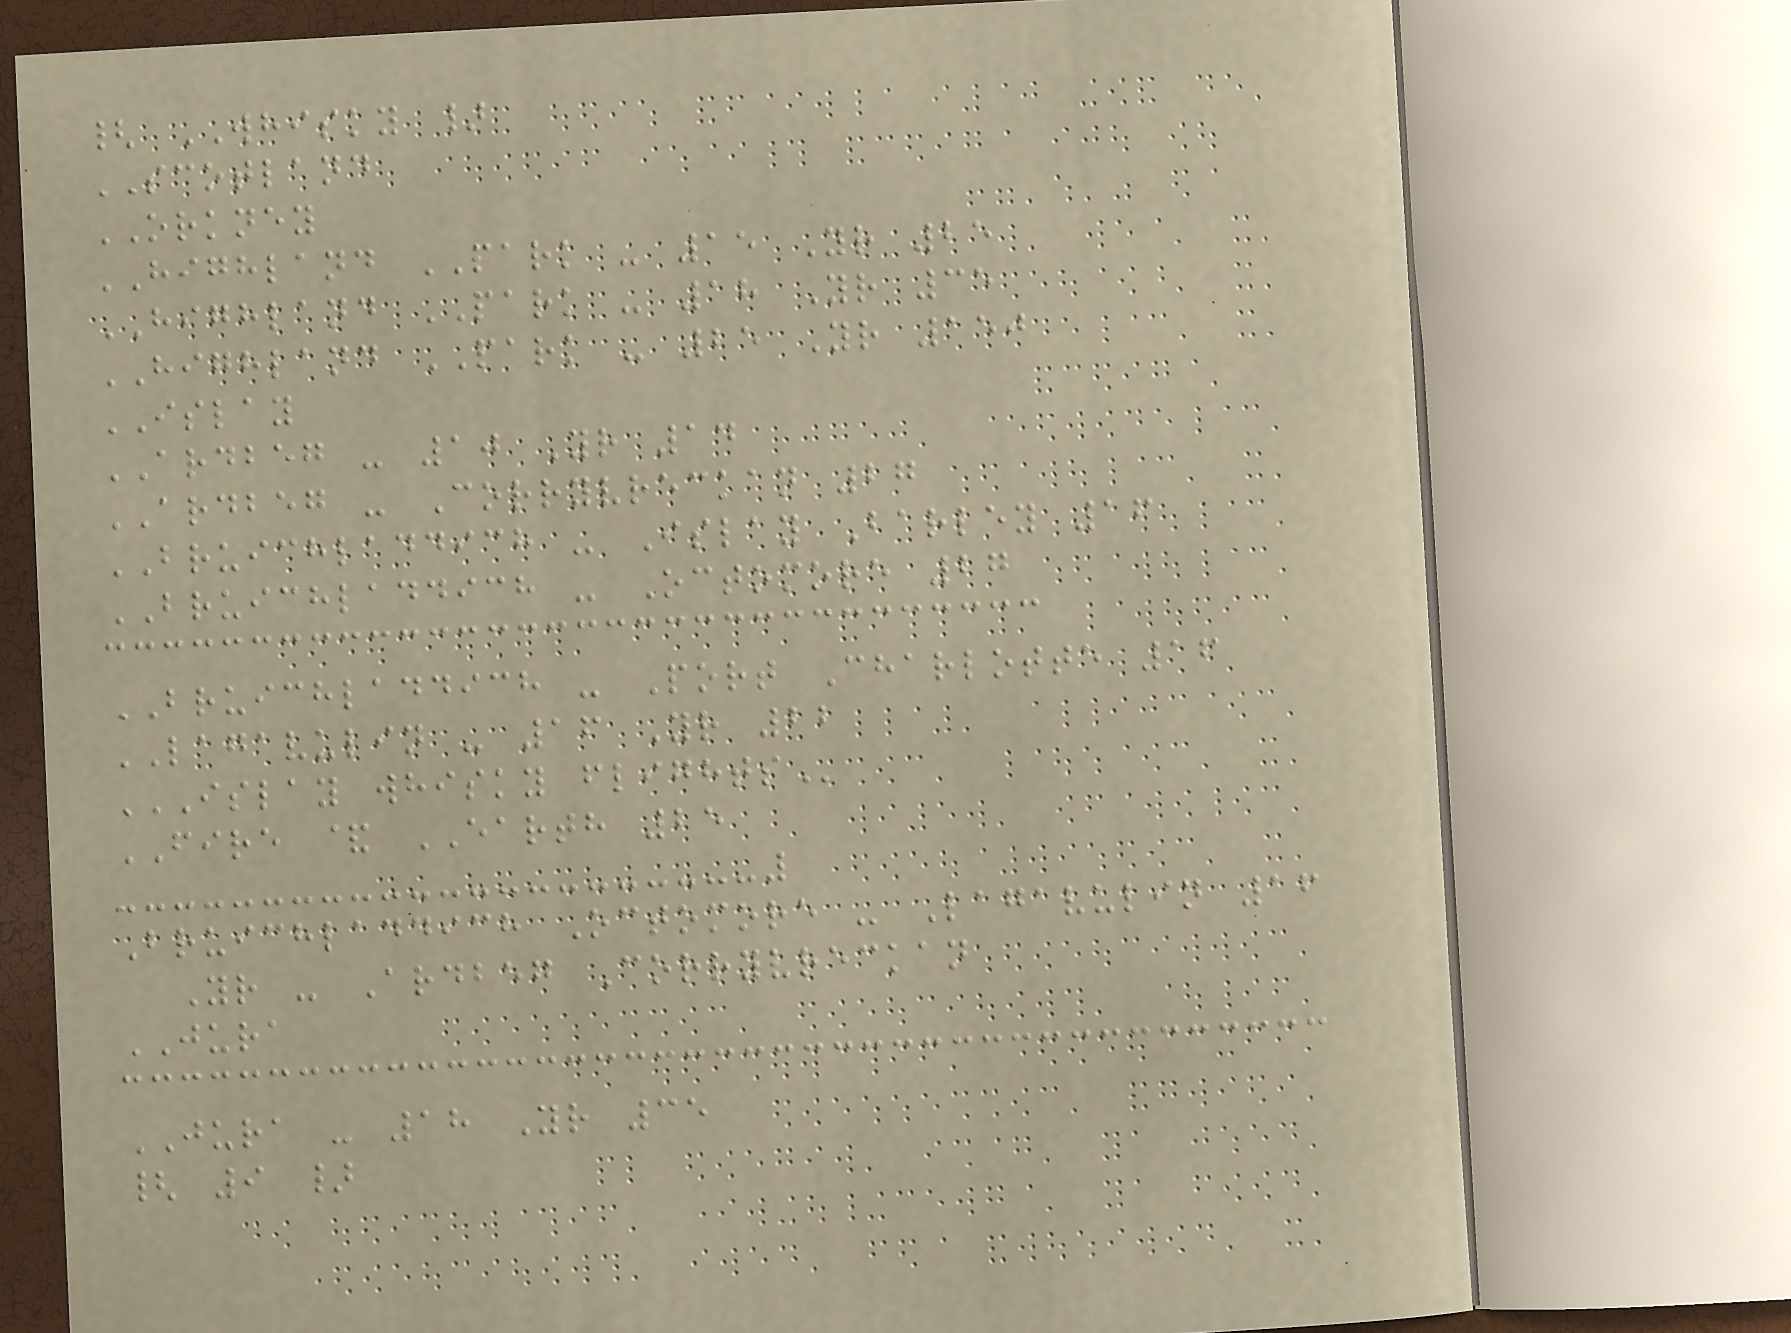{ WHISKY }
SCOTLAND
ORKNEY
HIGHLAND PARK - 15 Yr 25
HIGHLAND PARK - 18 Yr 35
HIGHLAND PARK - 25 Yr 150
ISLAY
ARDBEG - 10 Yr 14
ARDBEG - Corryvreckan 27
BRUICHLADDICH - Islay Barley 16
BRUICHLADDICH - Octomore 27
BRUICHLADDICH - Port Charlotte 16
LAGAVULIN - 16 Yr 22
ISLAY WHISKY FLIGHTS
FIRE & EARTH 25
Bruichladdich Octomore - Lagavulin 16
Yr - Ardbeg Corryvreckan
JURA
JURA - 18 Yr 35
{ 9 }
